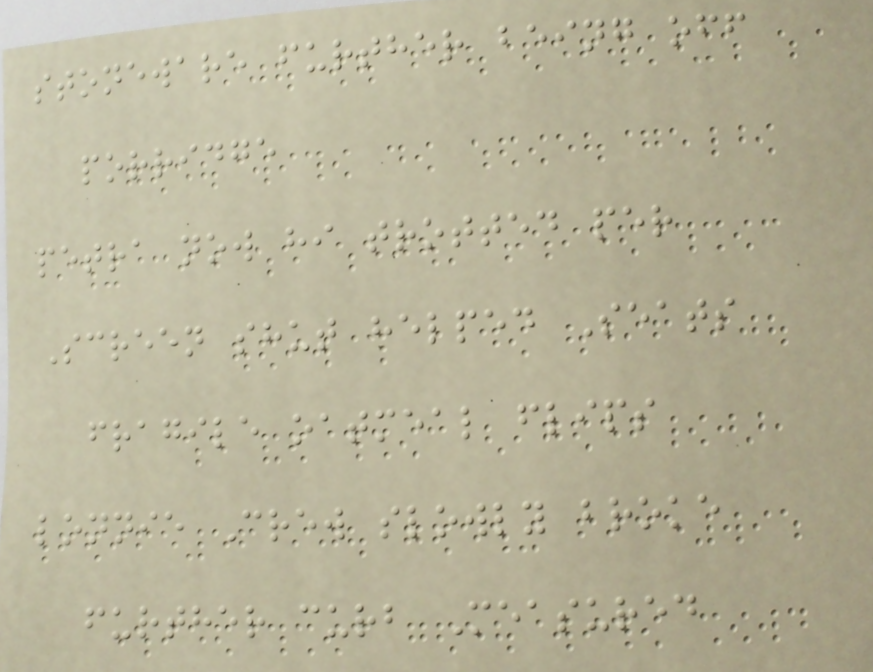stoneware further being off
porridge
petra now hi trotted per
Screen shut helped Seats
fragile oatmeal flips
lonnie Crew slowly broke
further curb Measured
